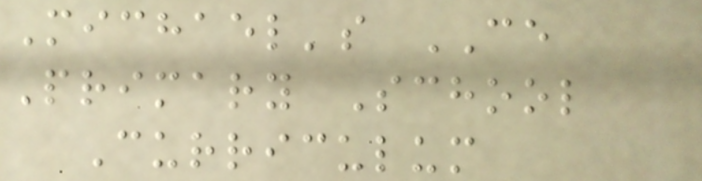Michael's CE
Primary School
Curriculum
